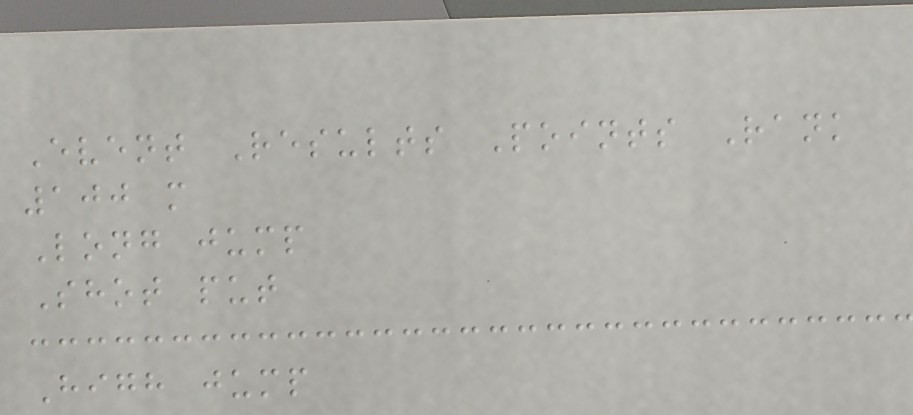Event Results Points Rank
100 m
Long jump
Shot put
High jump
